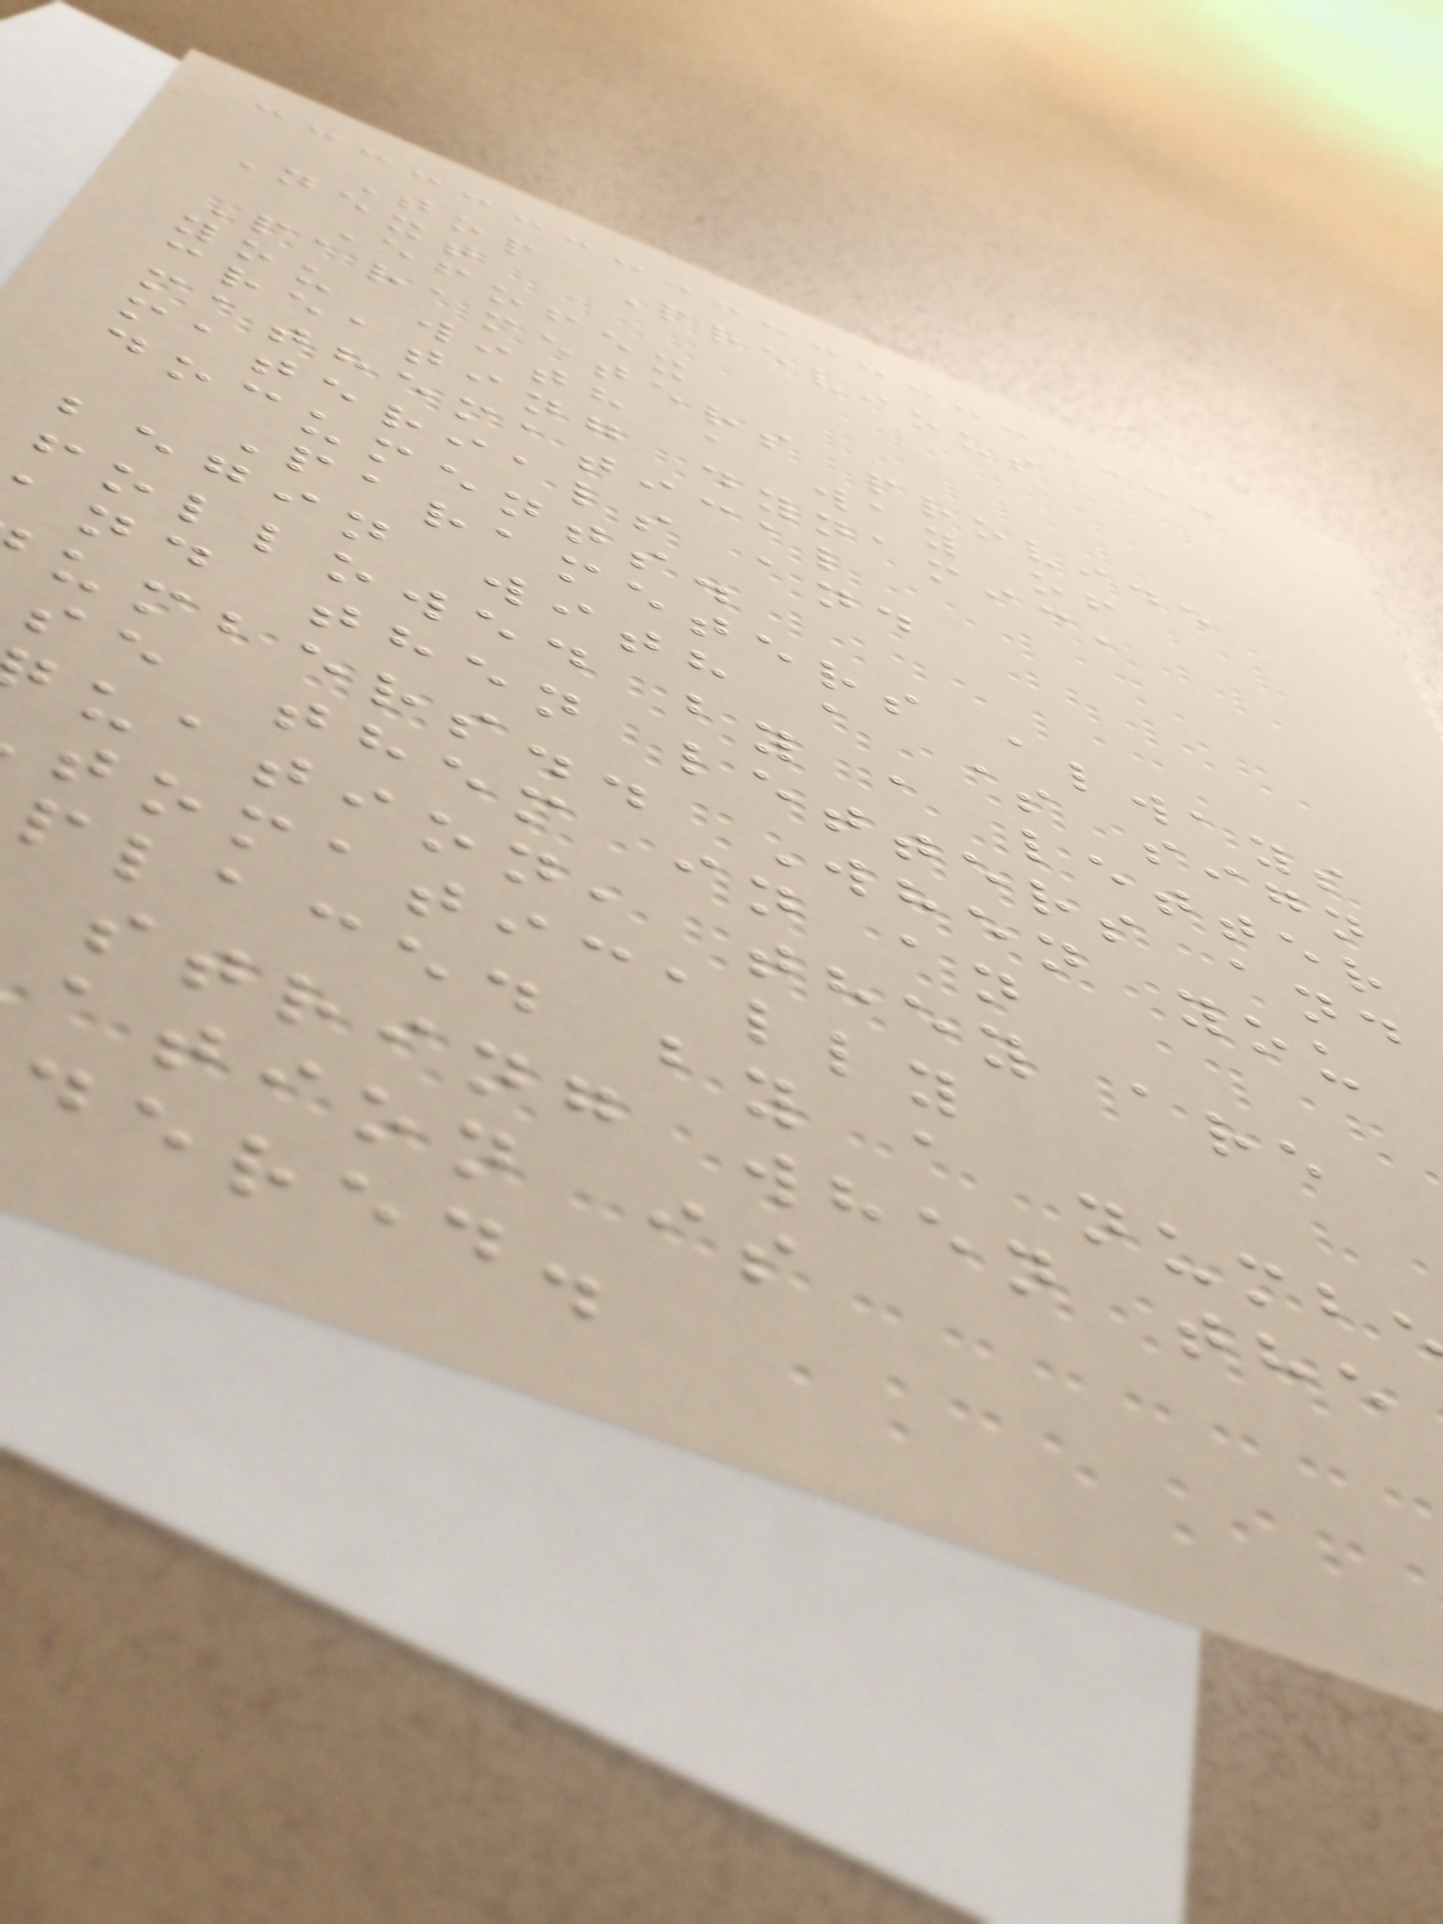Top Previous
Next
Efofex
Parameters provide
you with a way of
creating dynamic,
mathematical
materials and
documents.
Parameters always
begin with a $ sign
followed by a letter
nd then letters and
umbers.. When you
se them in an
uation, they are
tomatically
placed by a numb
string when the
ation is
dered.
